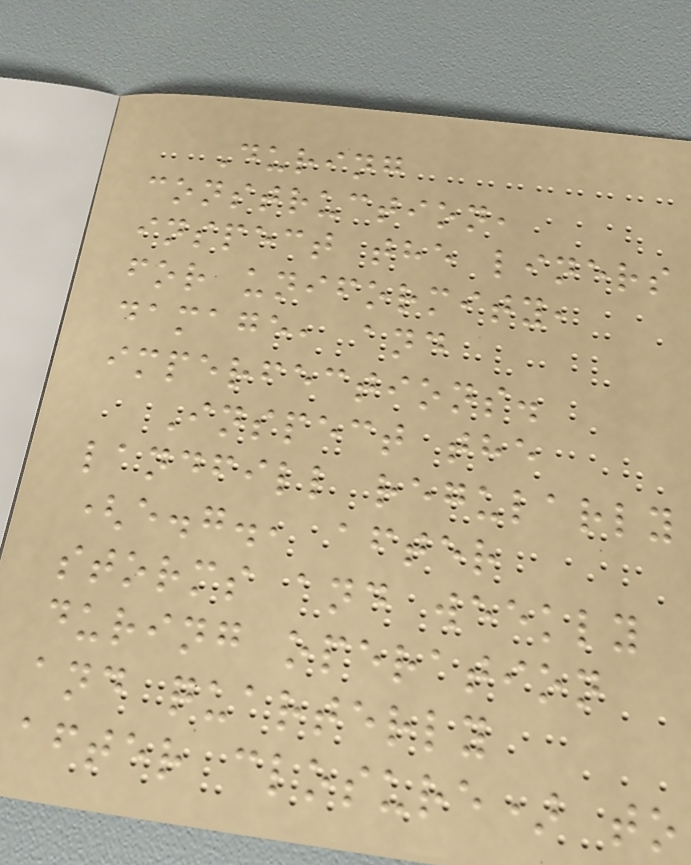During
construction,
inspect the liners
for uniformity,
damage, and
imperfections.
Inspect the
landfill regularly
(e.g., after
storms and weekly
during operation
and quarterly
after closure) to
